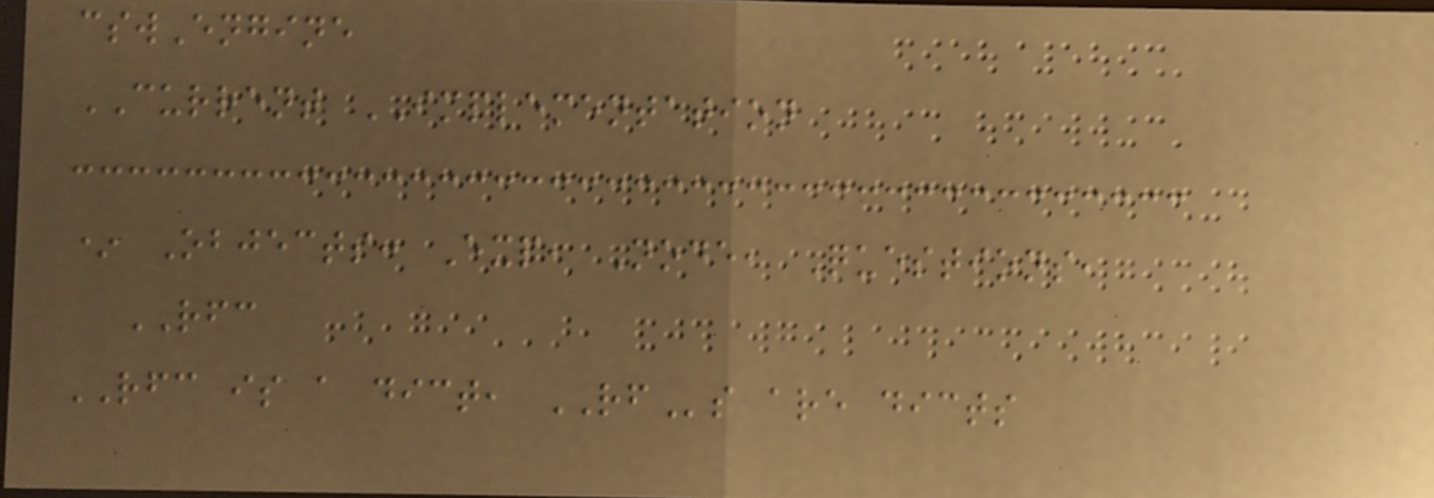cswEngine
CURRENT IMPLEMENTATION
* Objects: Exp, Node, Questions,
RFC
RFC is a dict, RFs are dicts
